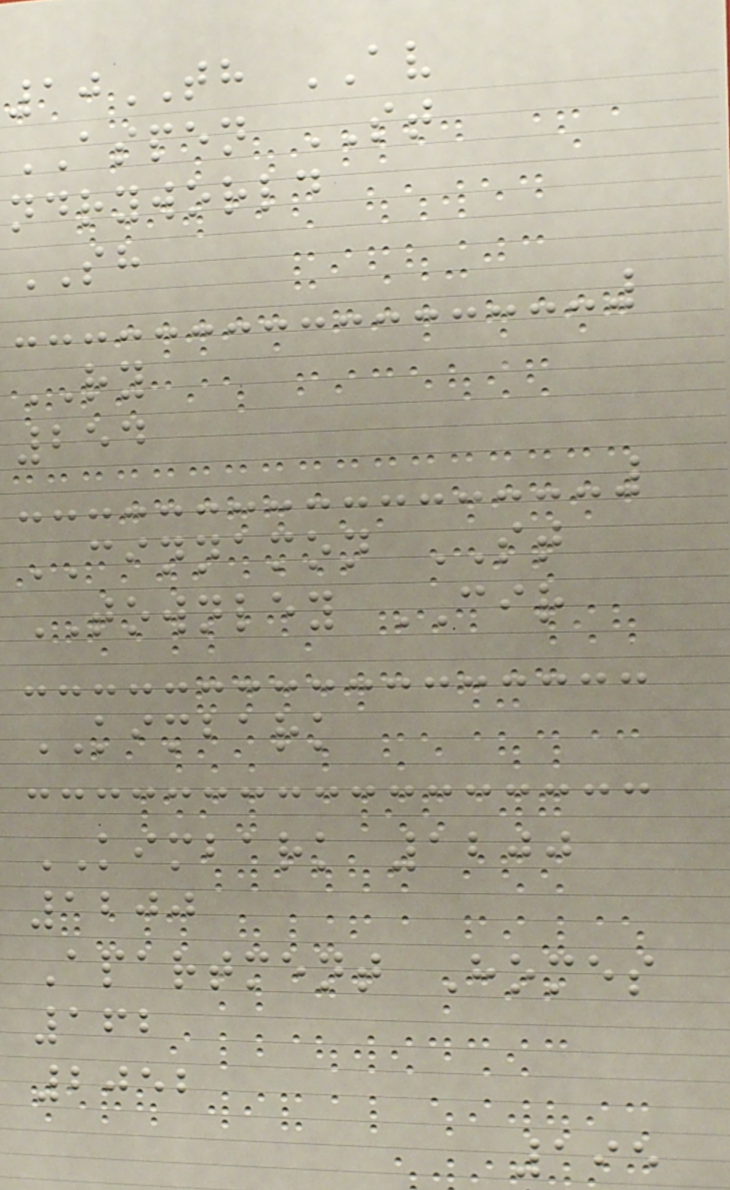10TH AV
ASPEN ST
ndryworld
SH
RY
254
CINNAMON ST
TOWNLEY CIR
KIMBARK
KIMBARK 1200
1200
Apartment Homes
162
2052
195
